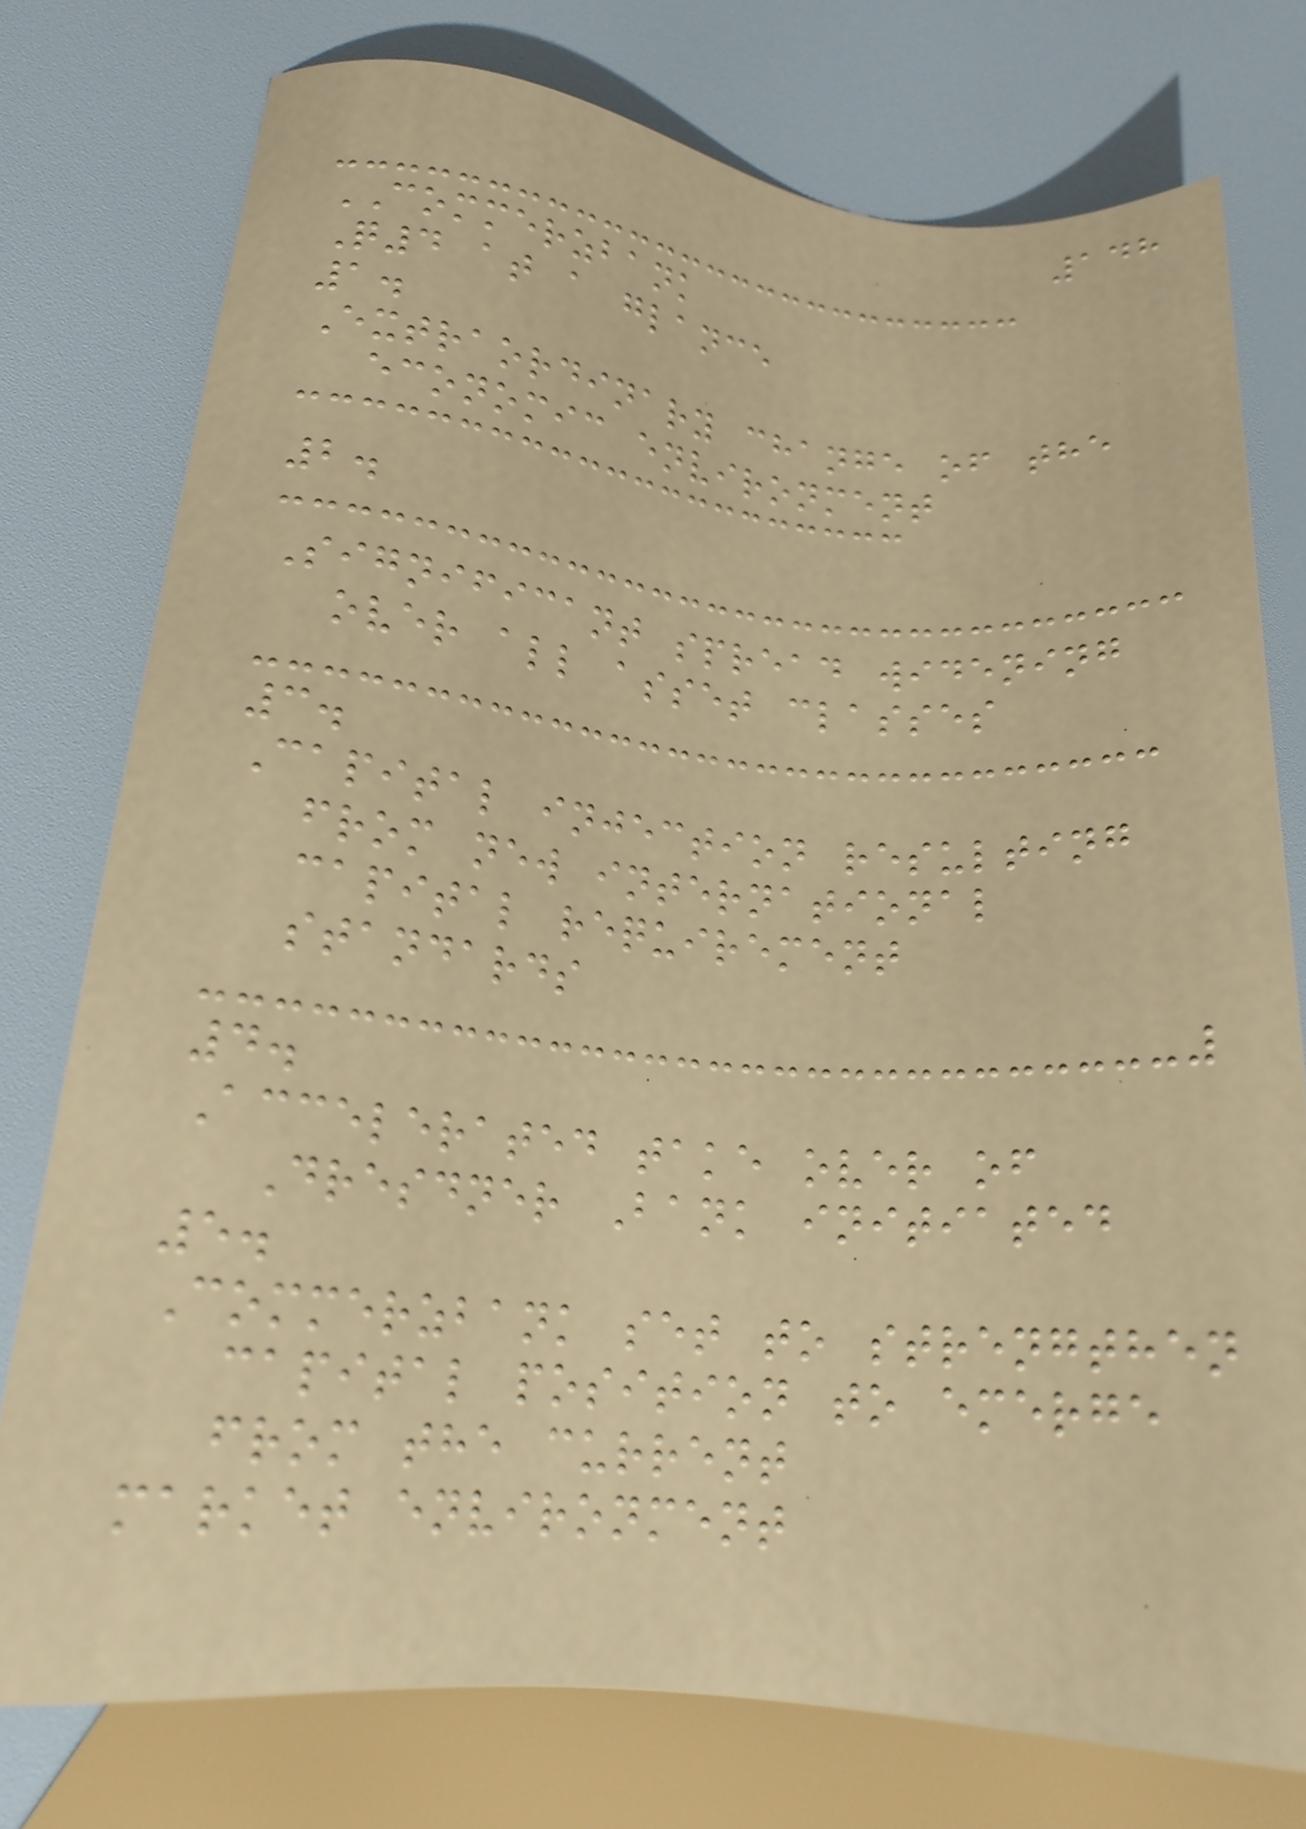148
COMMERZBANK
Q4 at a glance
1.
Extraordinary change of the
economic environment
2.
Significant spread widening
over all asset classes
3.
Capital injection resulting
from new international
capital requirement
standards
4.
Accelerated take over of
Dresdner Bank initiated
5.
Commerzbank set to strengthen
capital position to emerge
from the current
market environment
